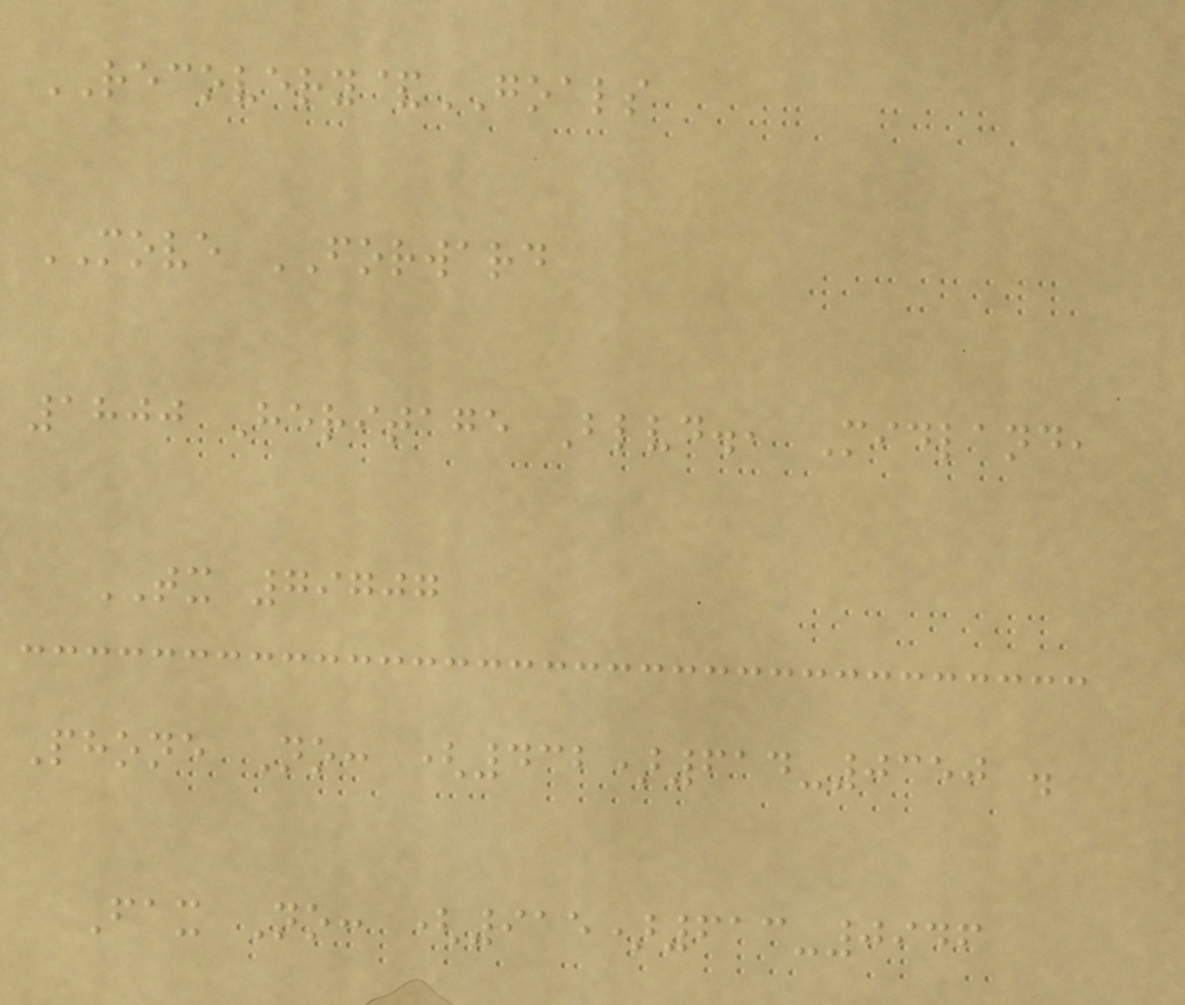RECOVERY&GOALS
MOVE FORWARD
1800 Heritage Blvd., Midland,
TX 79707
Phone No: (432)614-0350 .
Fax No: (915)613-0946
